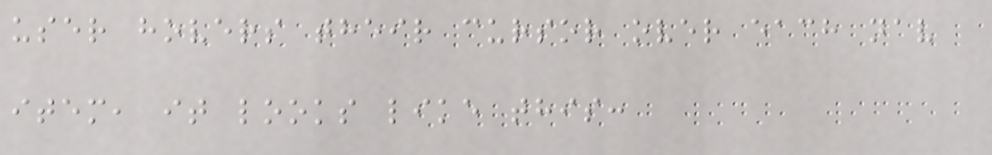user hovers their cursor over each nav
item, it looks like this:
